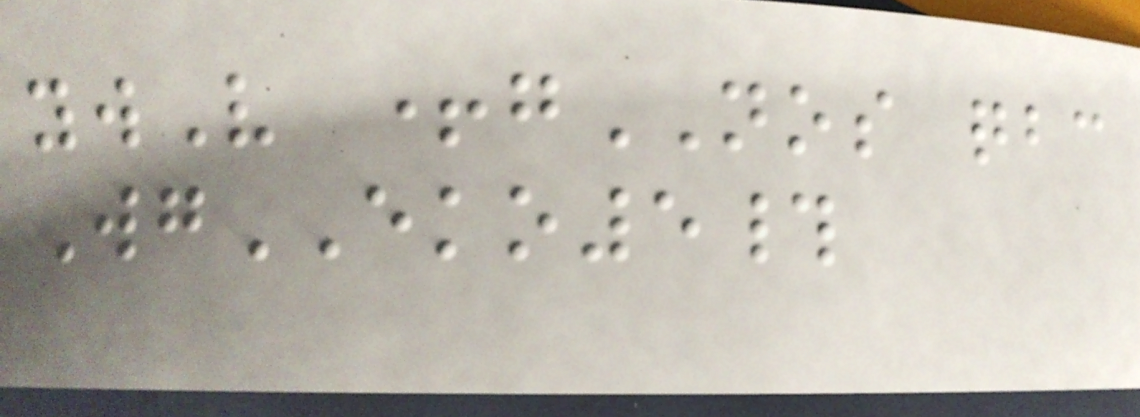ywV +gNOS qbc
WgEKO5#
